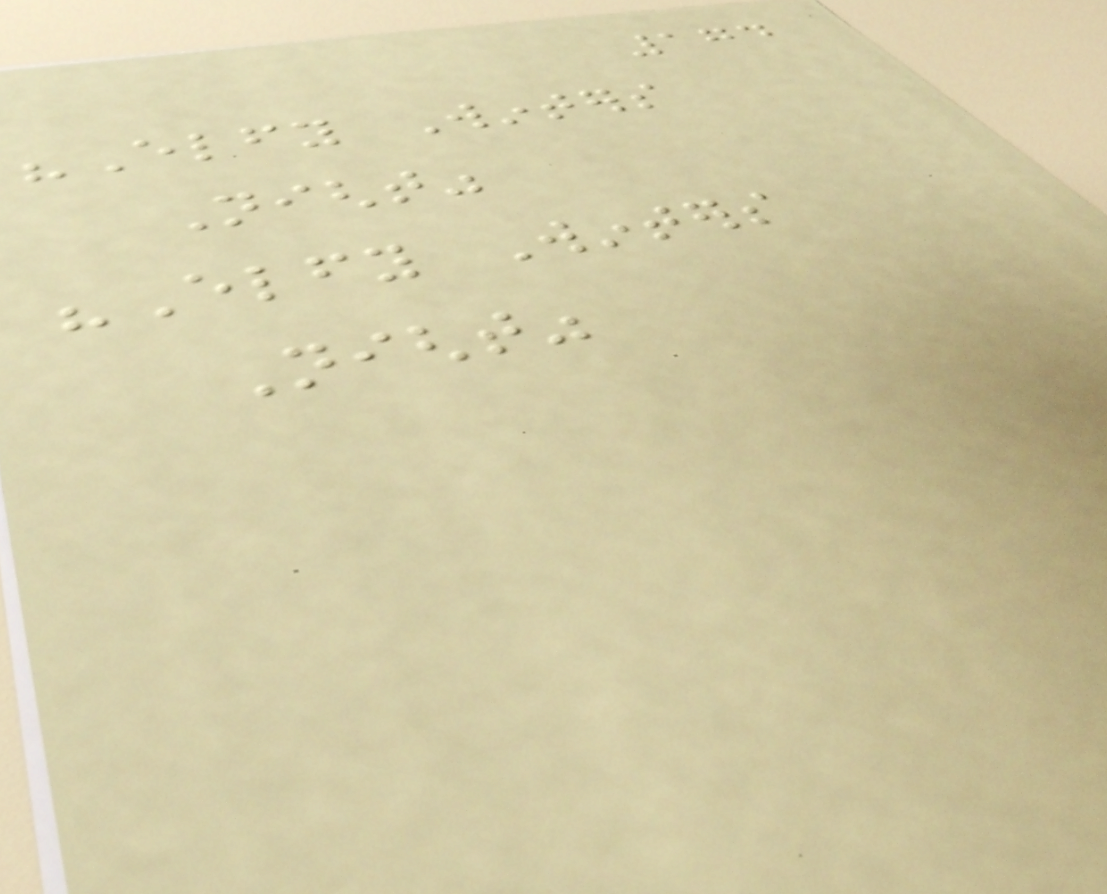174
"Elfy Winters
Night"
"Elfy Winters
Night"
